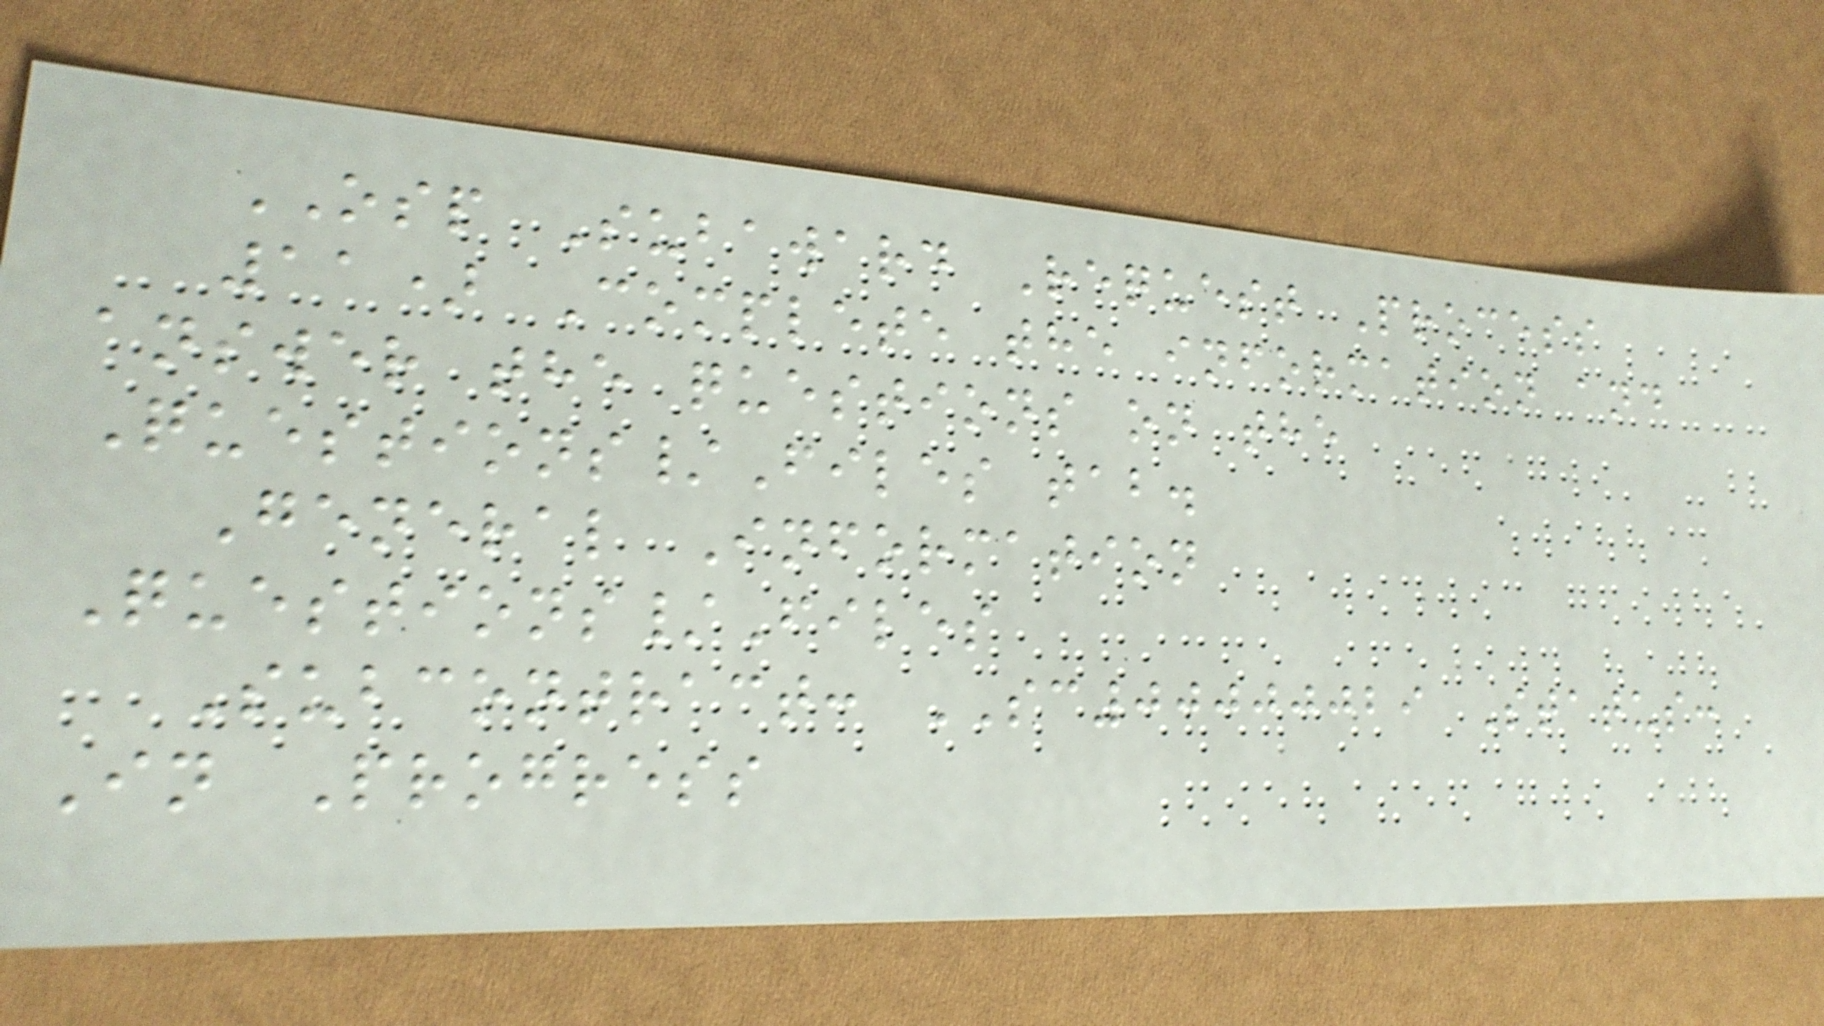OSP Subaward Request Process
11) Complete the information and
answer the questions on the
Questions/Files tab.
General Information
Questions/Files
Subcontract: SC00000029 Status:
In Progress
